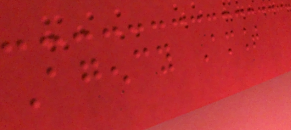Agency Amount
